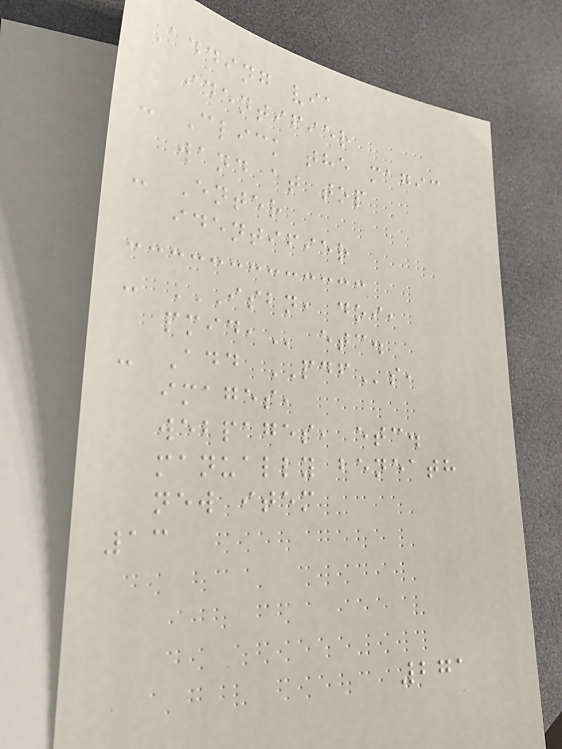Adding via
identifier
- Click the magic
wand at top
- Enter
identifier
- ISBN, DOI,
PMID, etc.
- Add PDFs,
images,
webpages, etc.
manually beneath
new item
13
271
